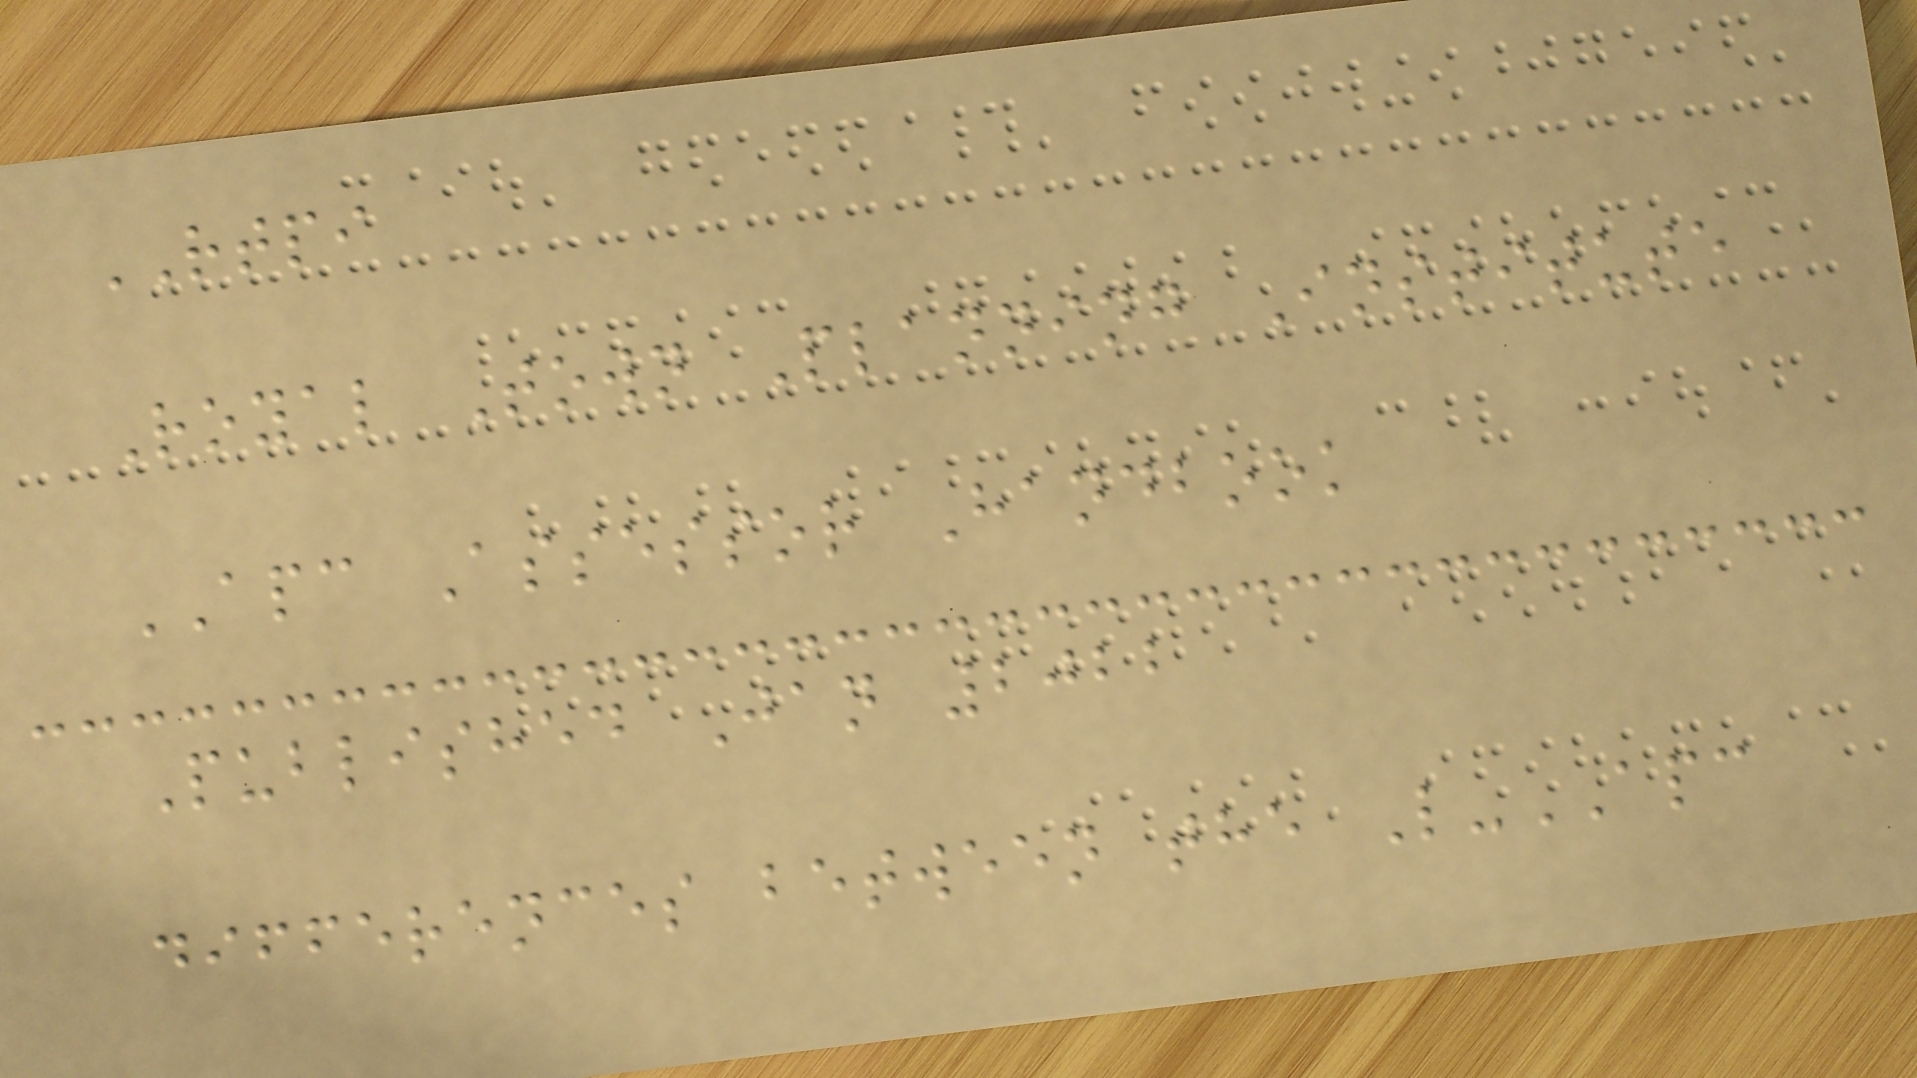RTPI
Royal Town Planning Institute
APC Assessor Handbook
Published Jan 2022
differences between the L-APC
